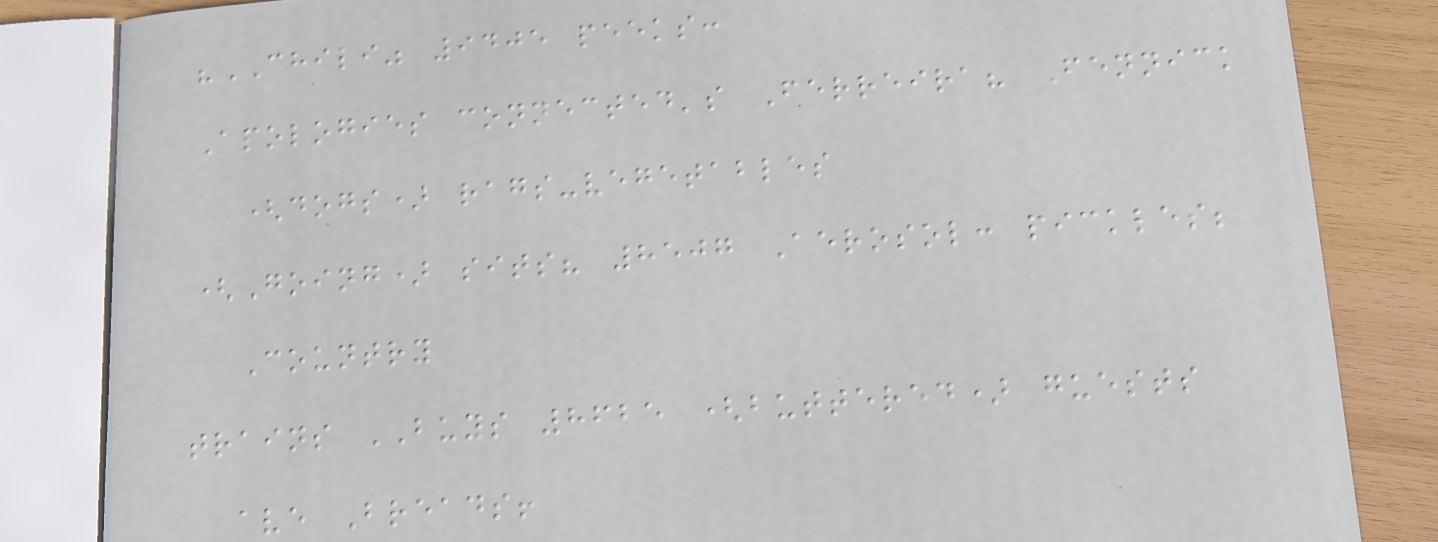"CHILI" 9405 peeks:
Apologies connected's Ferreira? Fennick
(dogs) rags-vegetables
(Going) sits? 8507 Aerosol: pickles;
Country
trains BUYS 8625 (buttered) guests
ave Breads!
